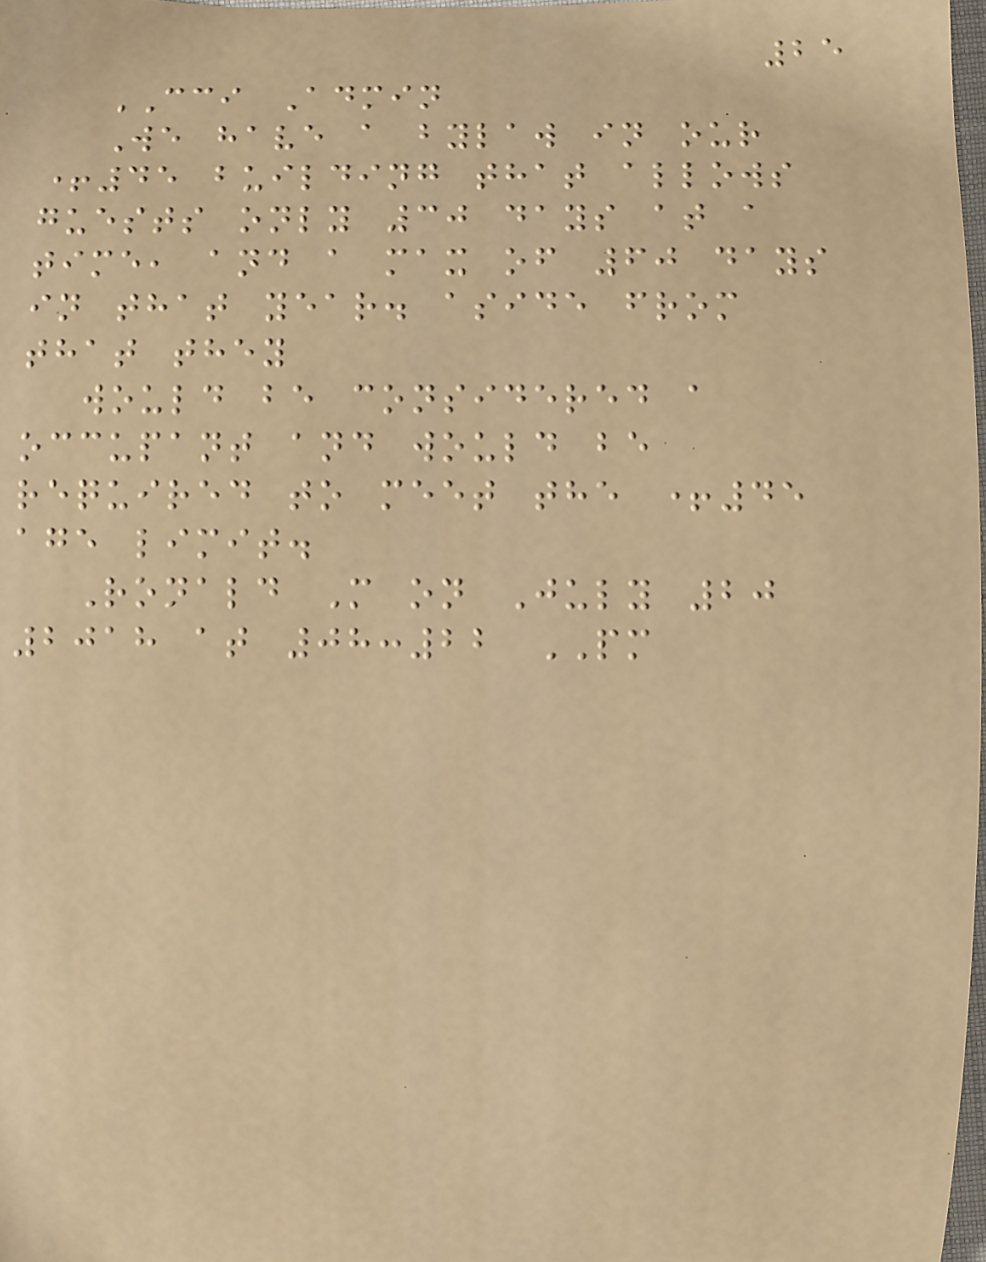25
CCI Admin
We have a bylaw in our
+45 building that allows
guests only 30 days at a
time, and a max of 60 days
in that year. aside from
that they
would be considered a
occupant and would be
required to meet the +45
age limit.
Ronald M on July 20
2018 at 08:22 PM
